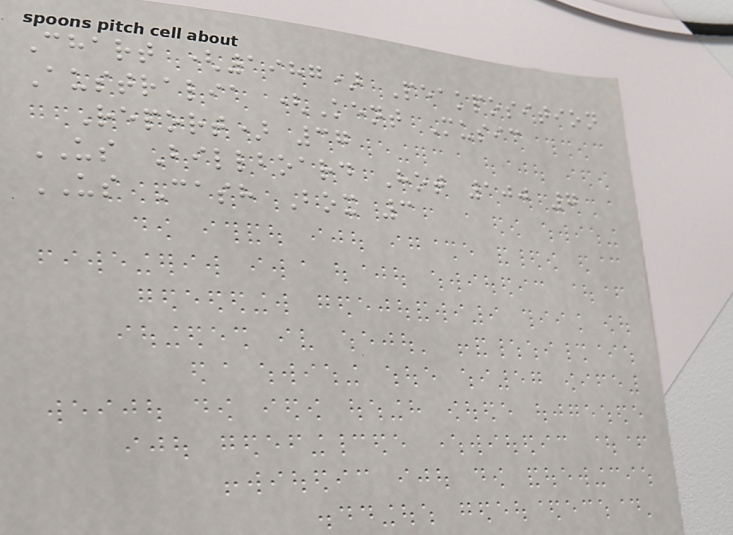Chart (1987) Peakposition
Australia (Kent Music
Report) 37
US Billboard Hot 100 7
US Cash Box 3
